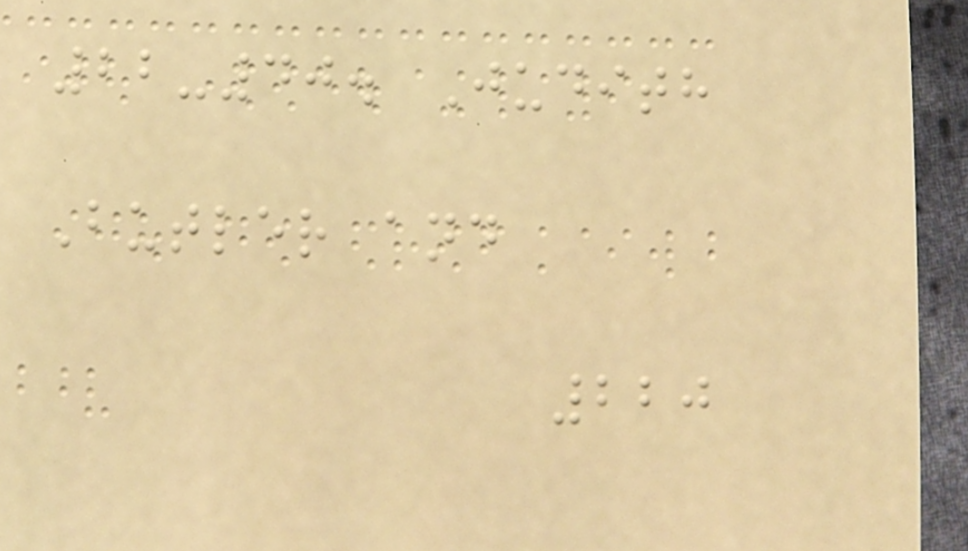22-40. Judith
Butler and
220
